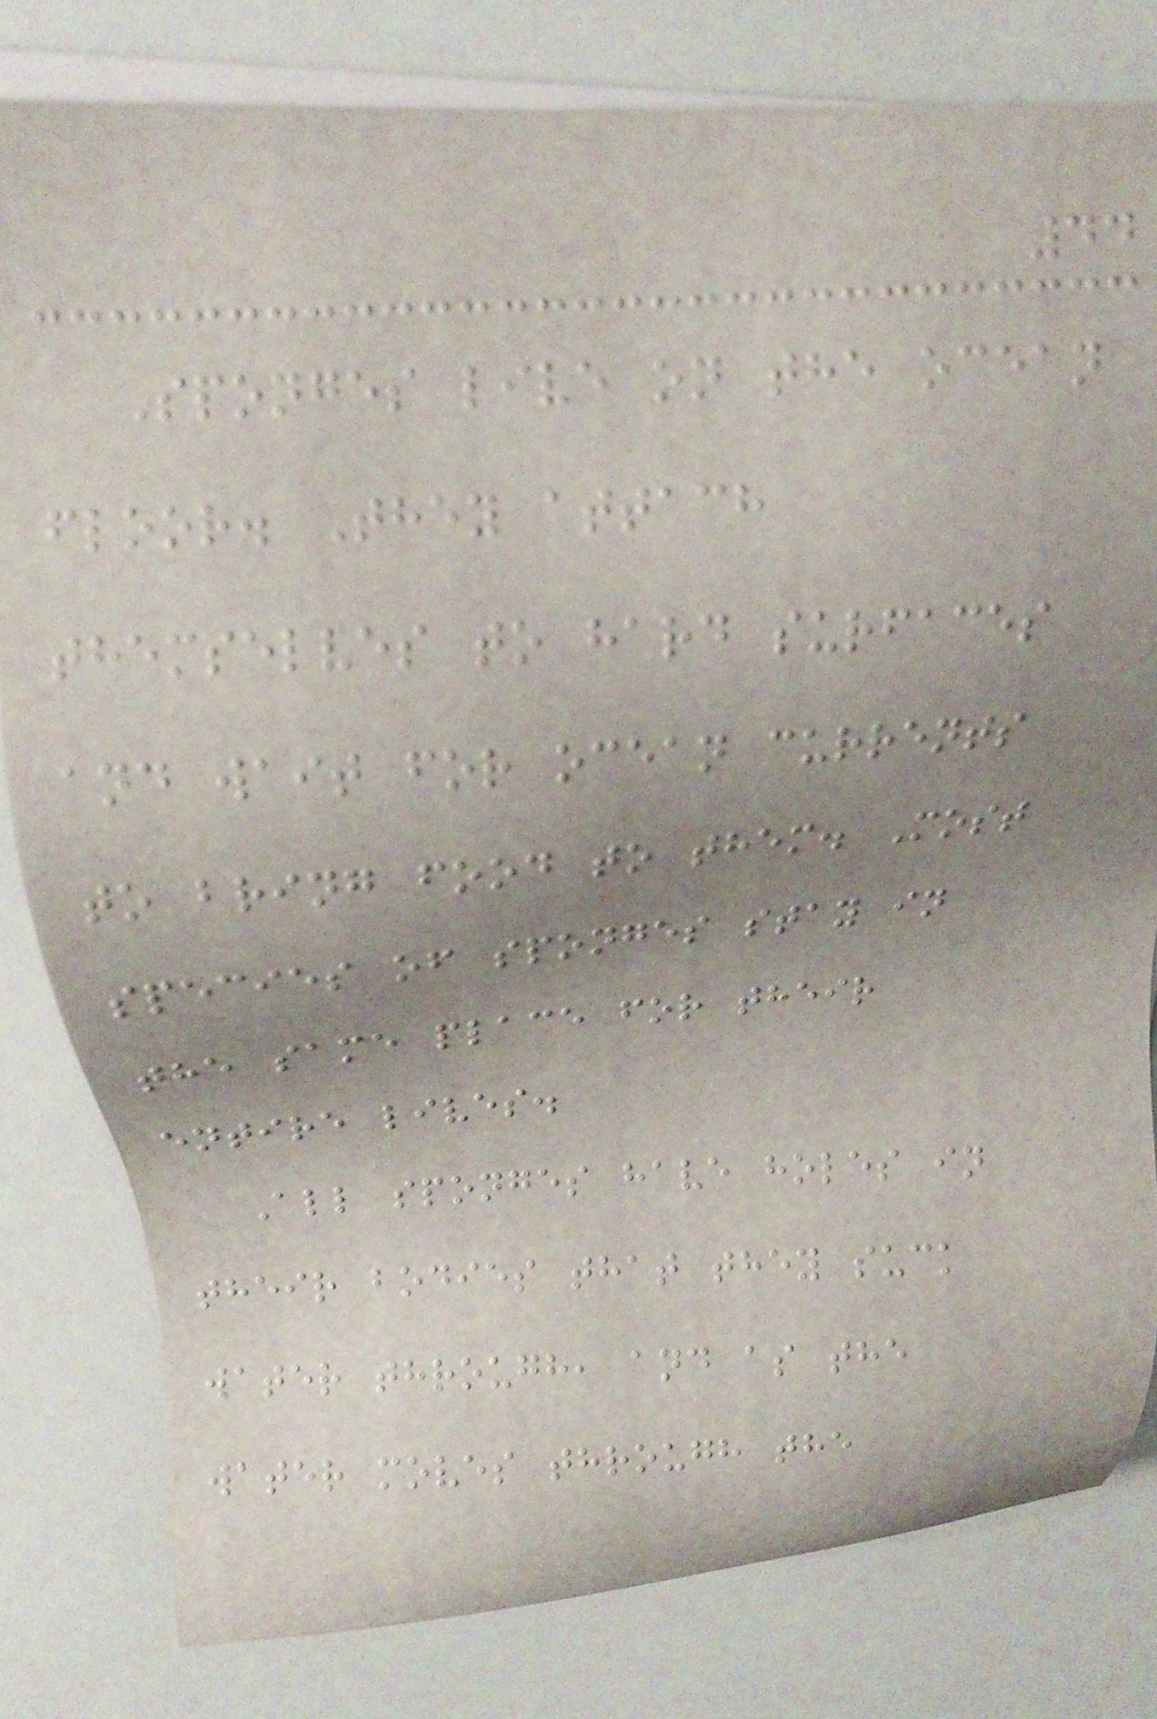44
Sponges live on the ocean
floor. They attach
themselves to hard surfaces
and wait for ocean currents
to bring food to them. Most
species of sponges stay in
the same place for their
entire lives.
All sponges have holes in
their bodies that they suck
water through, and as the
water moves through the
